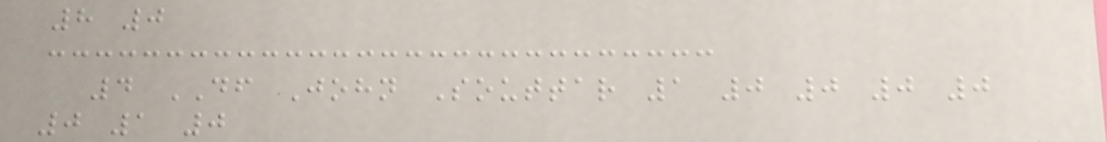8 0
4 DF John Souttar 1 0 0 0 0
0 1 0
